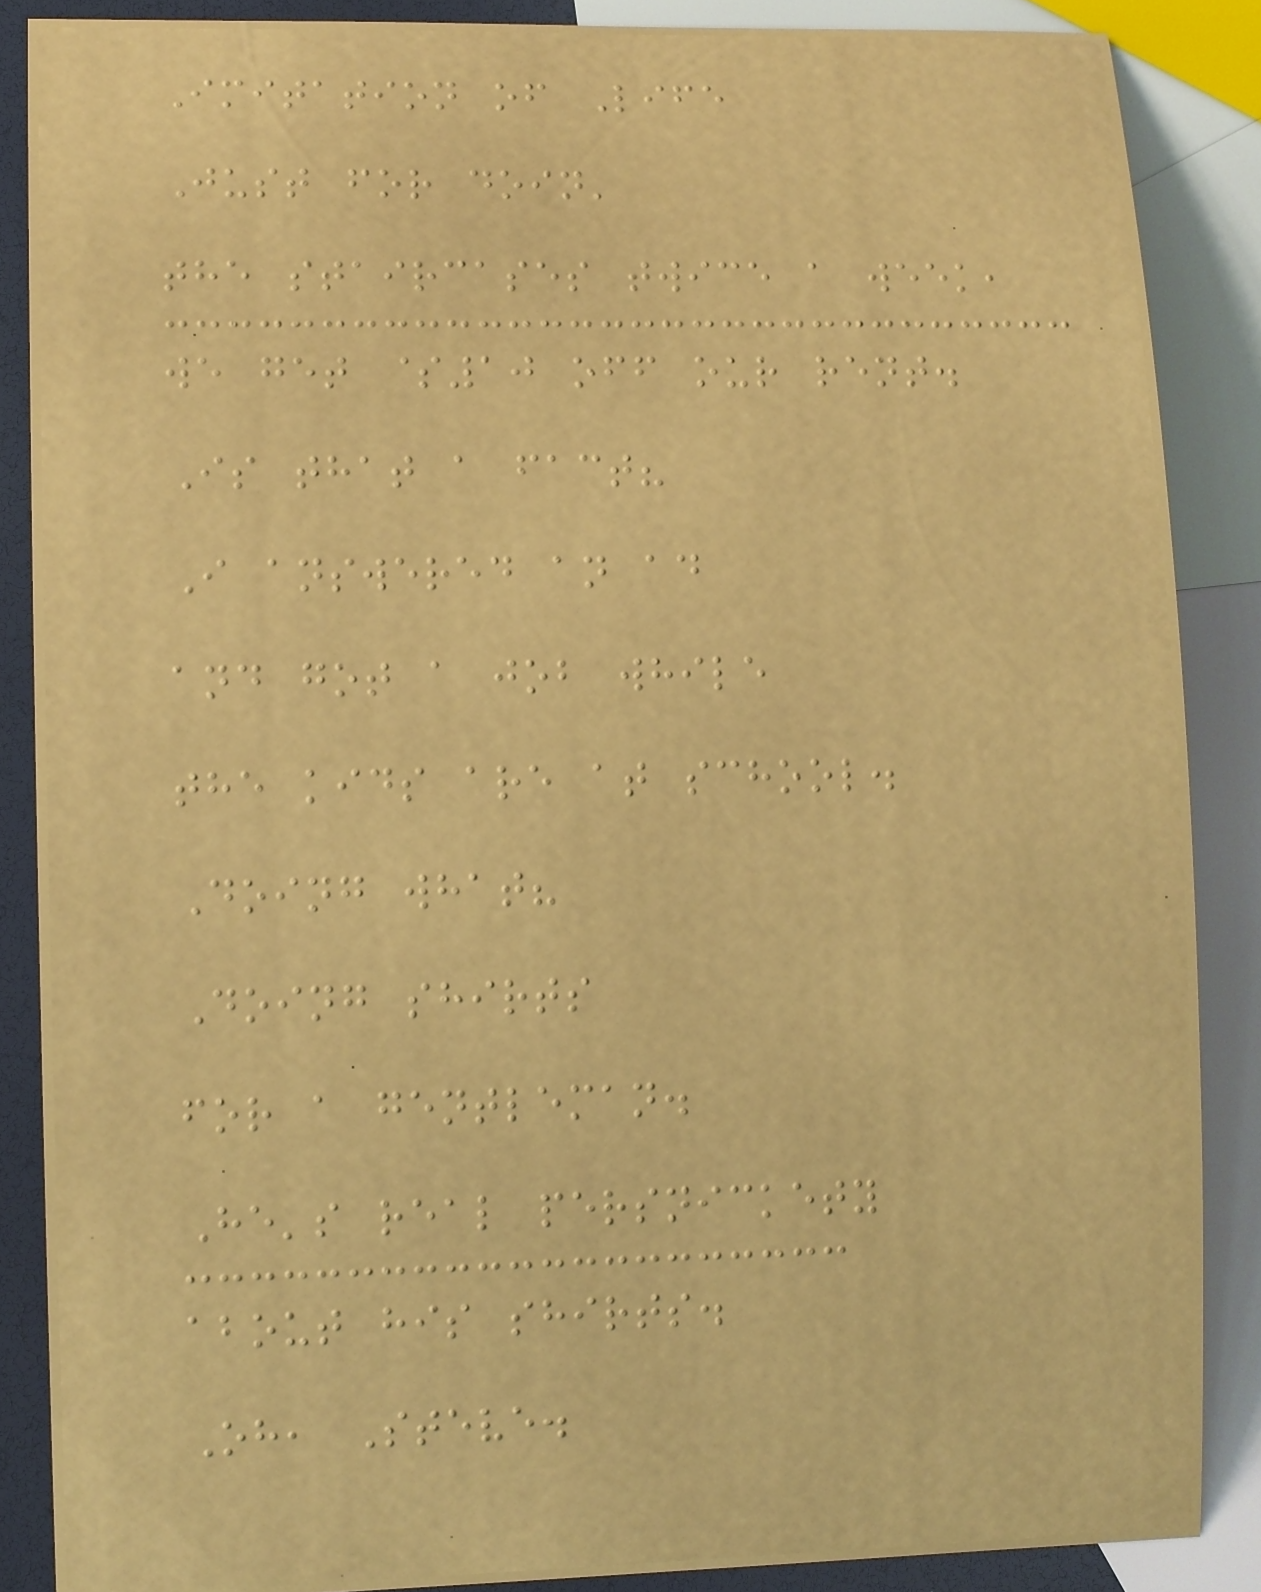Imitation of Life
Just for doin'
the staircases twice a week,
we get $10 off our rent.
Is that a fact?
I answered an ad
and got a job while
the kids are at school.
Doing what?
Doing shirts
for a gentleman.
He's real persnickety
about his shirts.
Oh, Steve.
